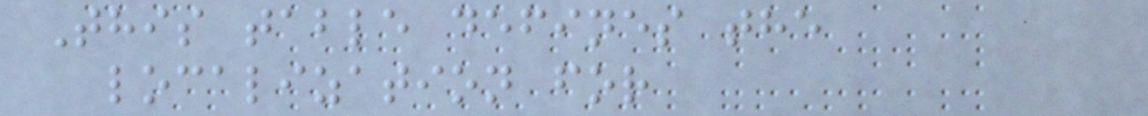This table defines the
localization for
